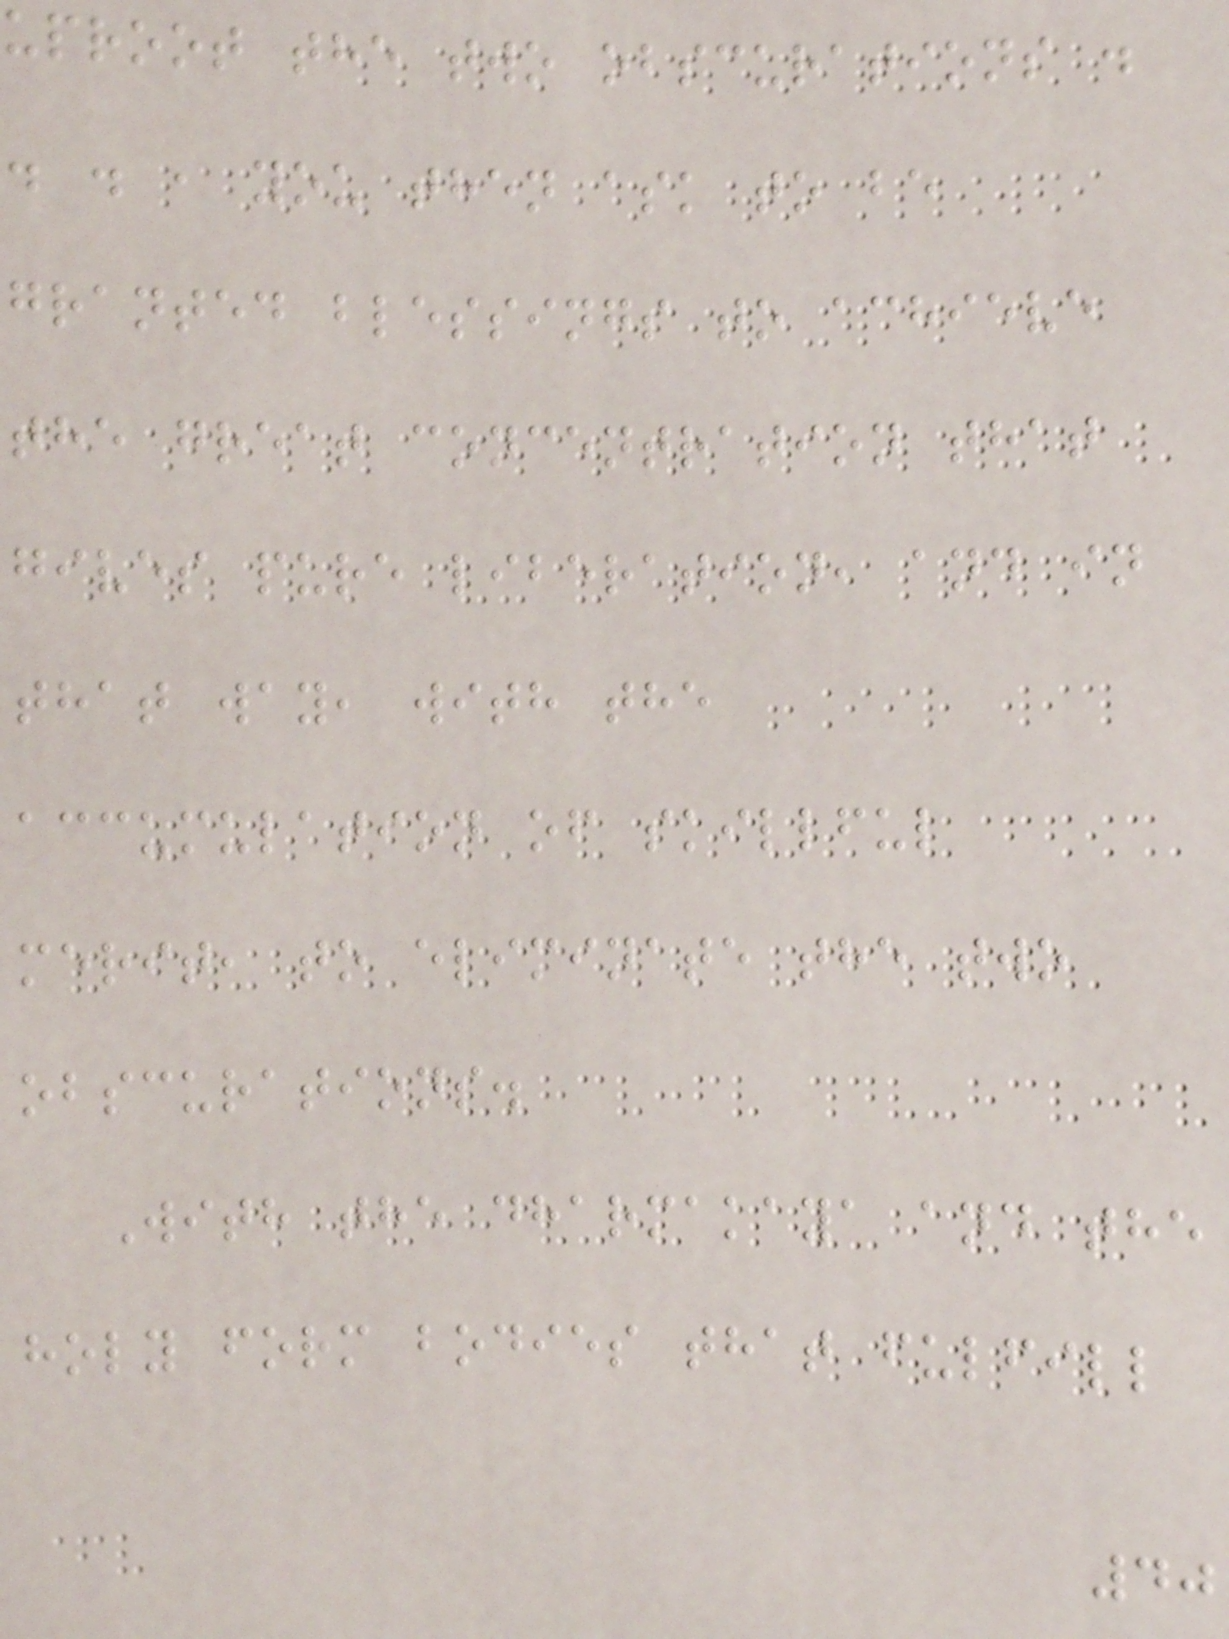uproot the two obscurations .
. . , you then ask to be
granted blessings to achieve
the great concentration that
gives pure liberation, and in
that way, with the
accumulation of skillful
merit, to eliminate the two
obscurations.
With the dharmakaya and the
holy form bodies that fulfill
40
